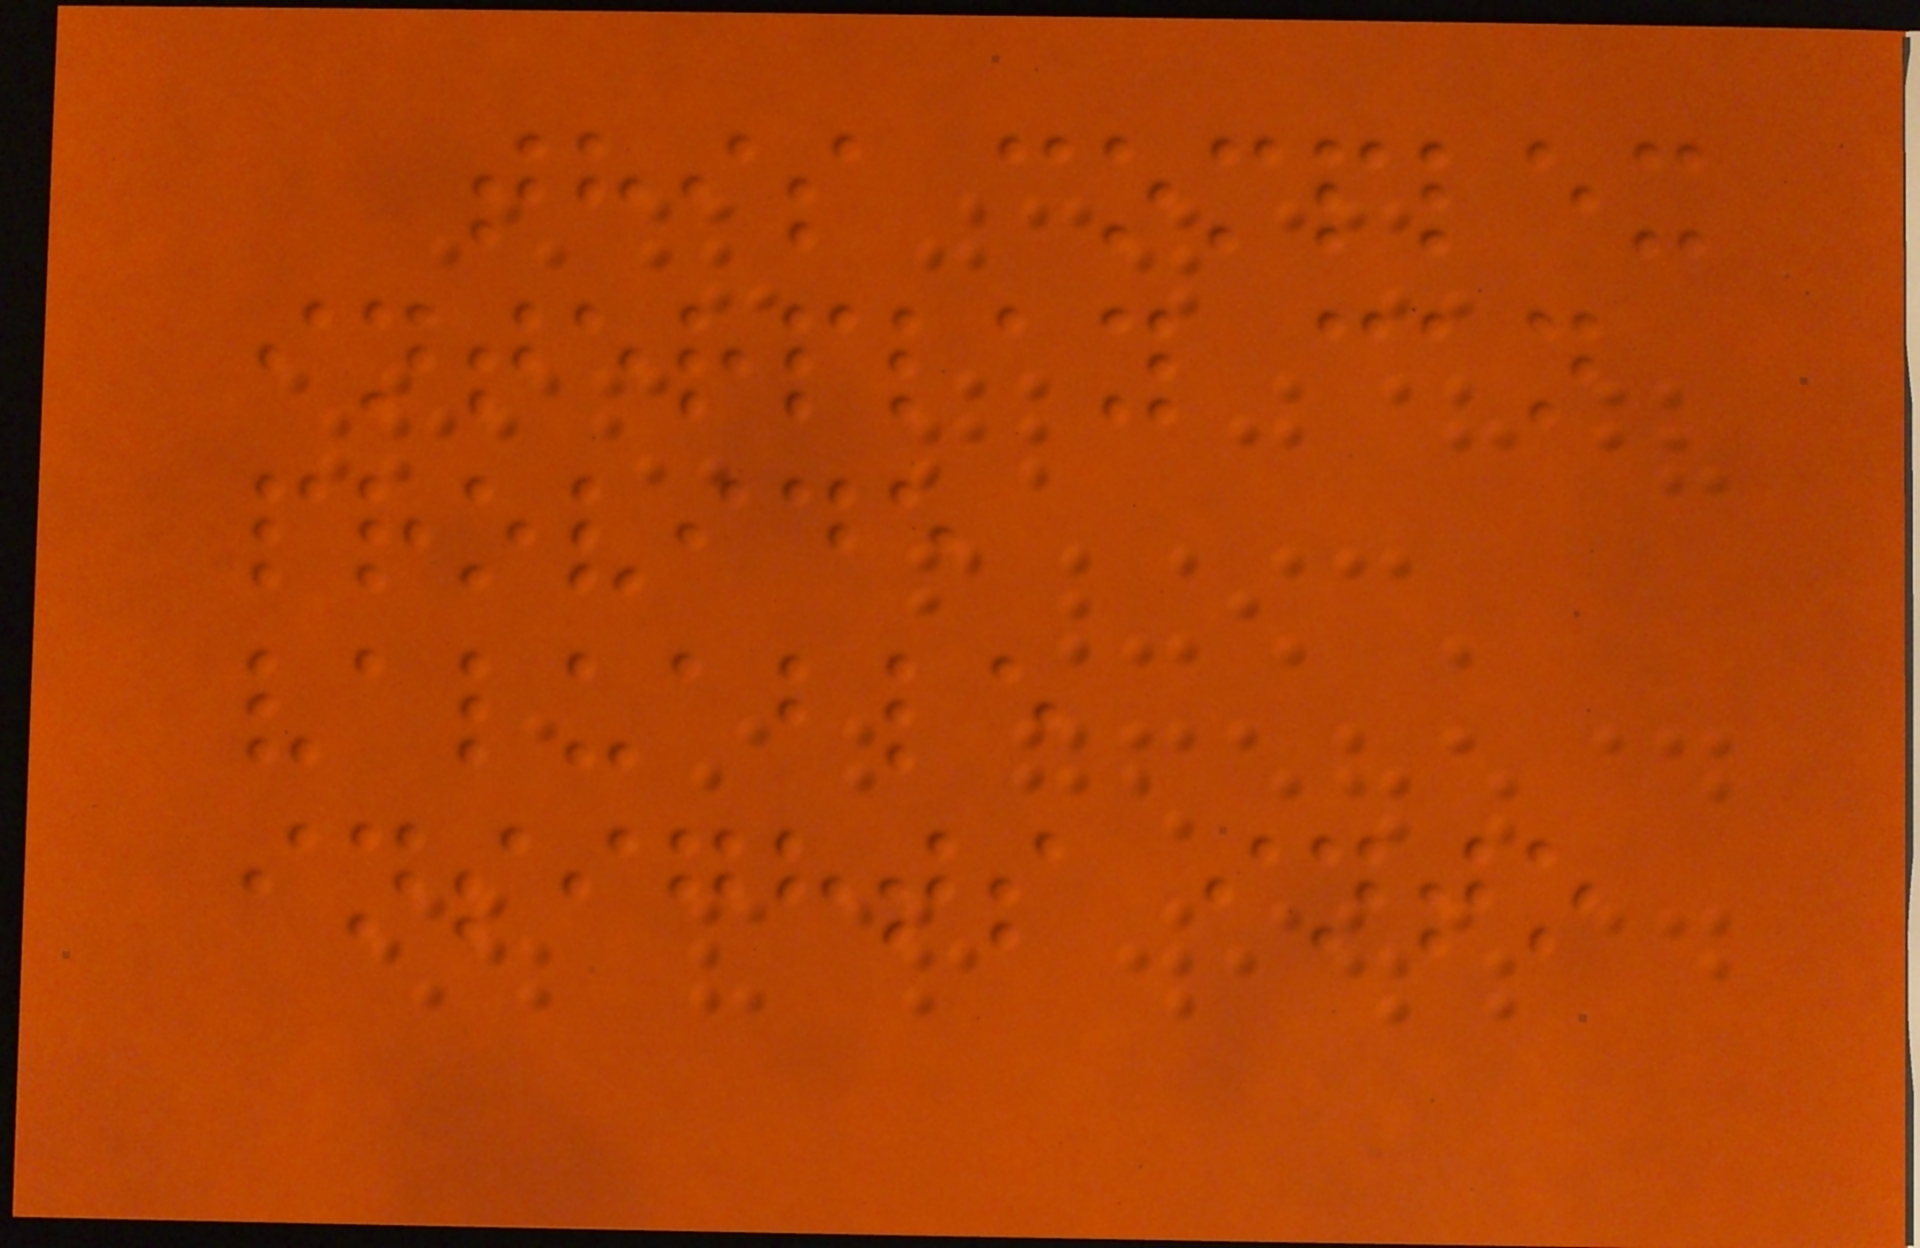this complex
interplay can
provide
valuable
insights into
